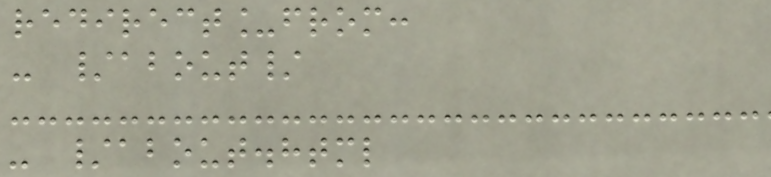redirect_from:
- /about/
- /about.html
